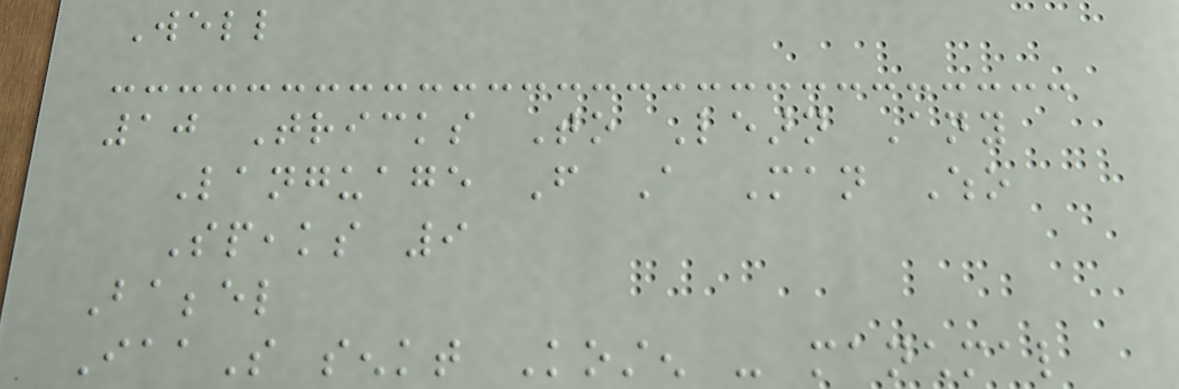Well
10 Tricks To Learn Any
Language From A Man Who
Speaks 9
Babbel
IaaS senkt Kosten - manchmal
